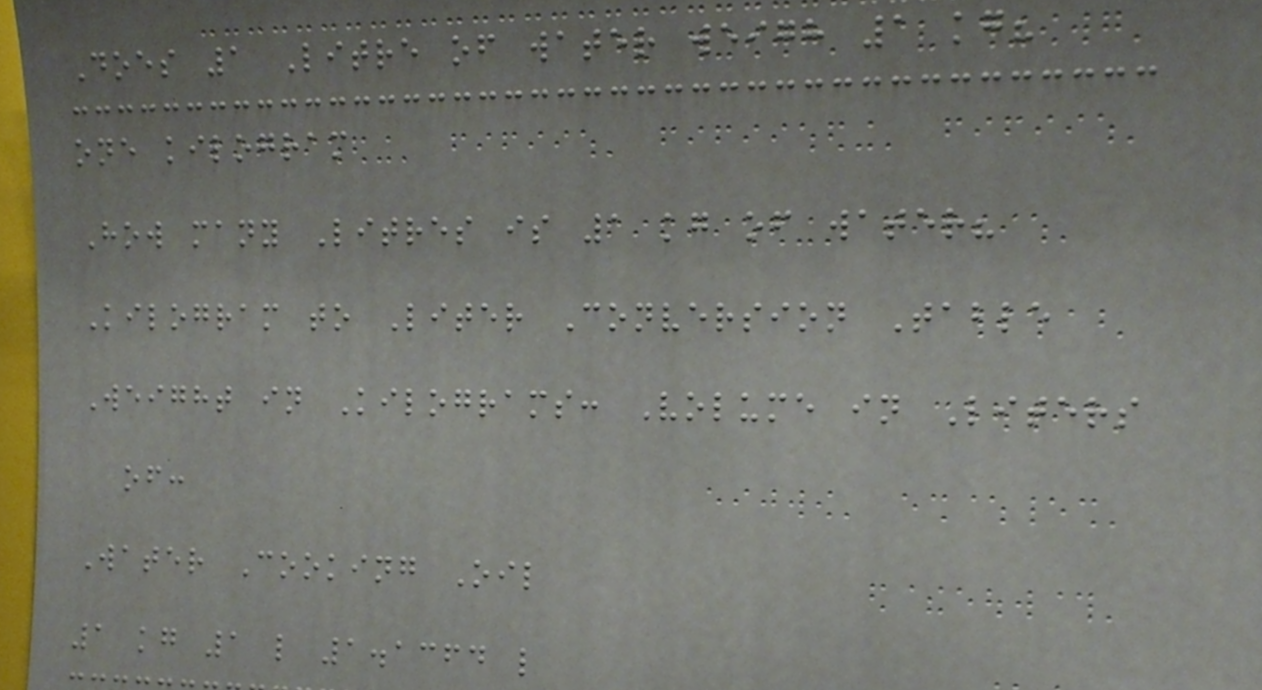Does 1 Litre of water weigh 1 kg?
one kilogram
How many Litres is 1 kg of water?
Kilogram to Liter Conversion Table
Weight in Kilograms: Volume in Liters
of:
Water Cooking Oil
1 kg 1 l 1.1364 l
